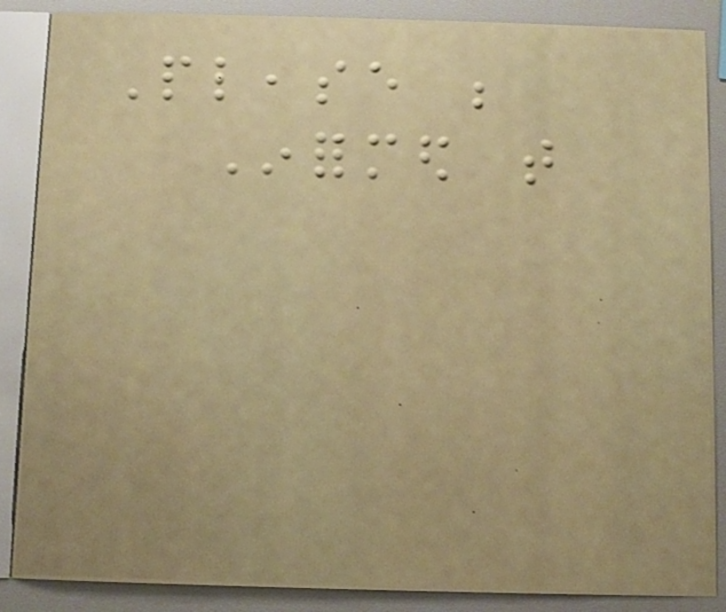Please be
Informed that
